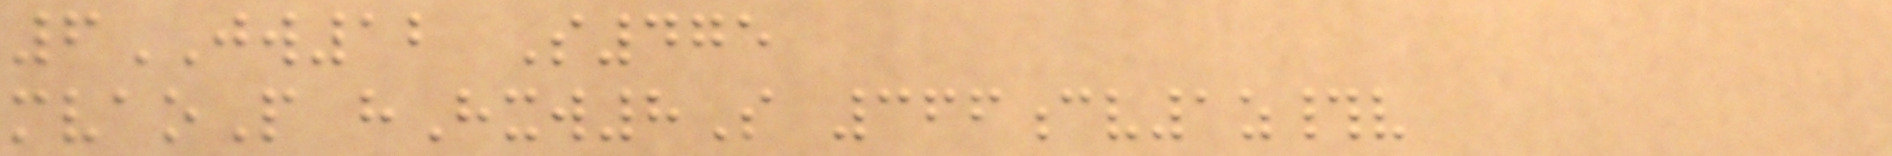6JW12 S475
mvaoP hHxw8S 366cv1z#v
